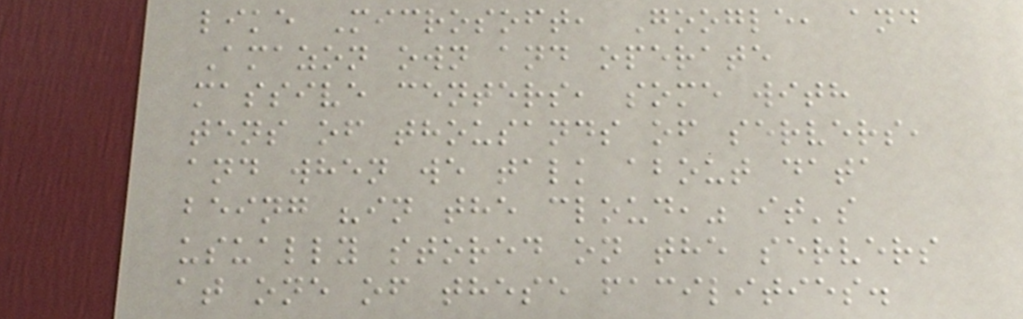like Microsoft, Google, and
Amazon own and operate
massive centers, some with
tens of thousands of servers,
and when we talk about data
being "in the cloud," it's
usually stored on the servers
at one of these facilities.
